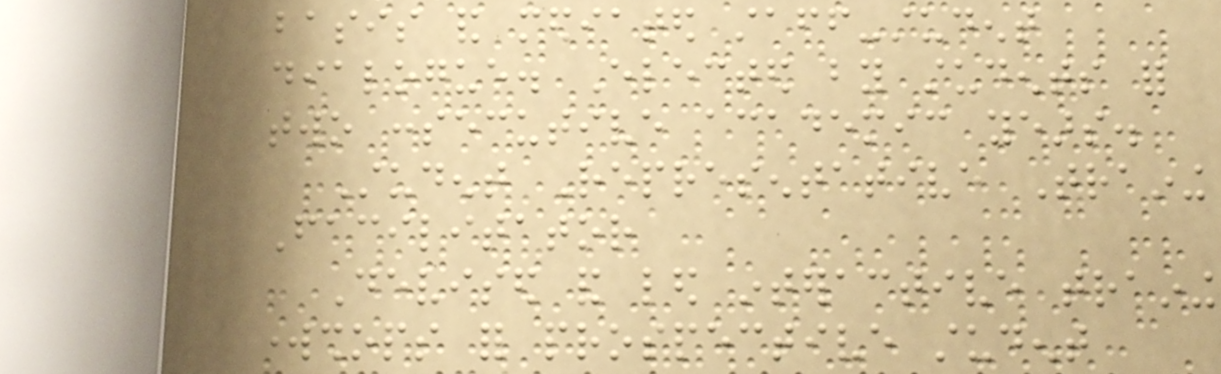basis and mediated staff-student
dialogue. Elected by students for
two consecutive academic years.
Student Representative Training
Facilitator
Devised and led interactive training
workshops for prospective student
